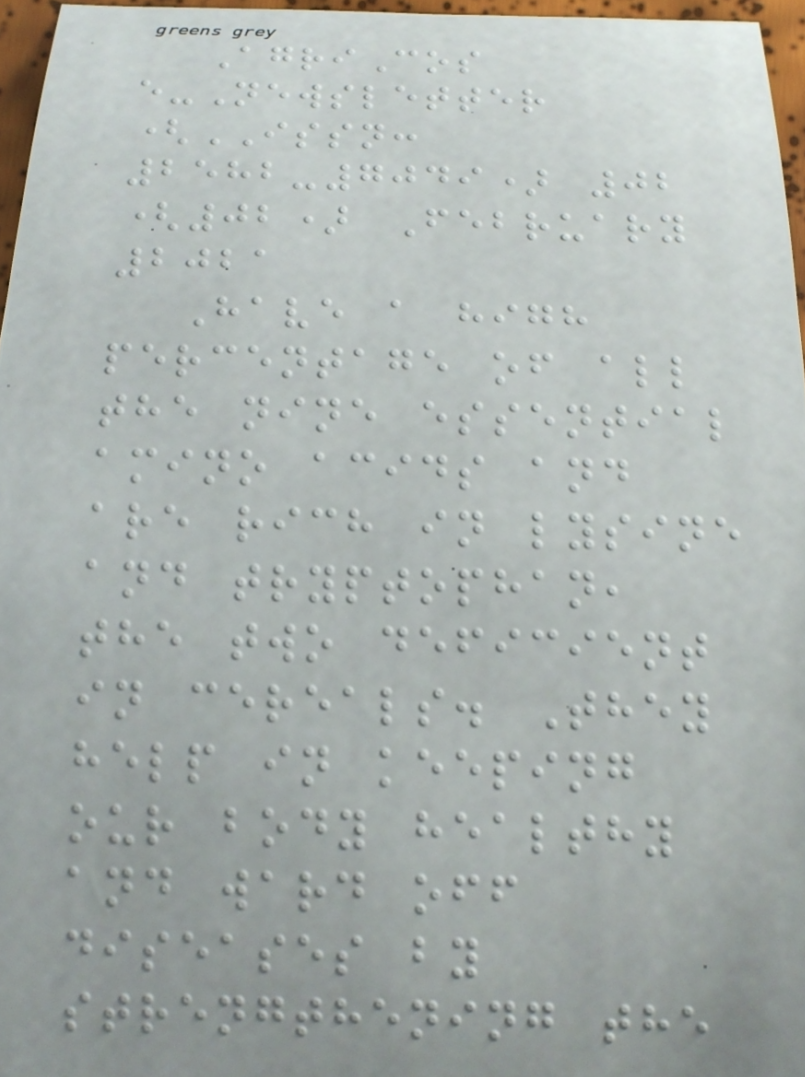AgriCos
e-Newsletter
(ISSN:
2582-7049) 02
(02) February
2021
Have a high
percentage of all
the nine essential
amino acids and
are rich in lysine
and tryptophan,
the two deficient
in cereals. They
help in keeping
our body healthy
and ward off
diseases by
strengthening the
